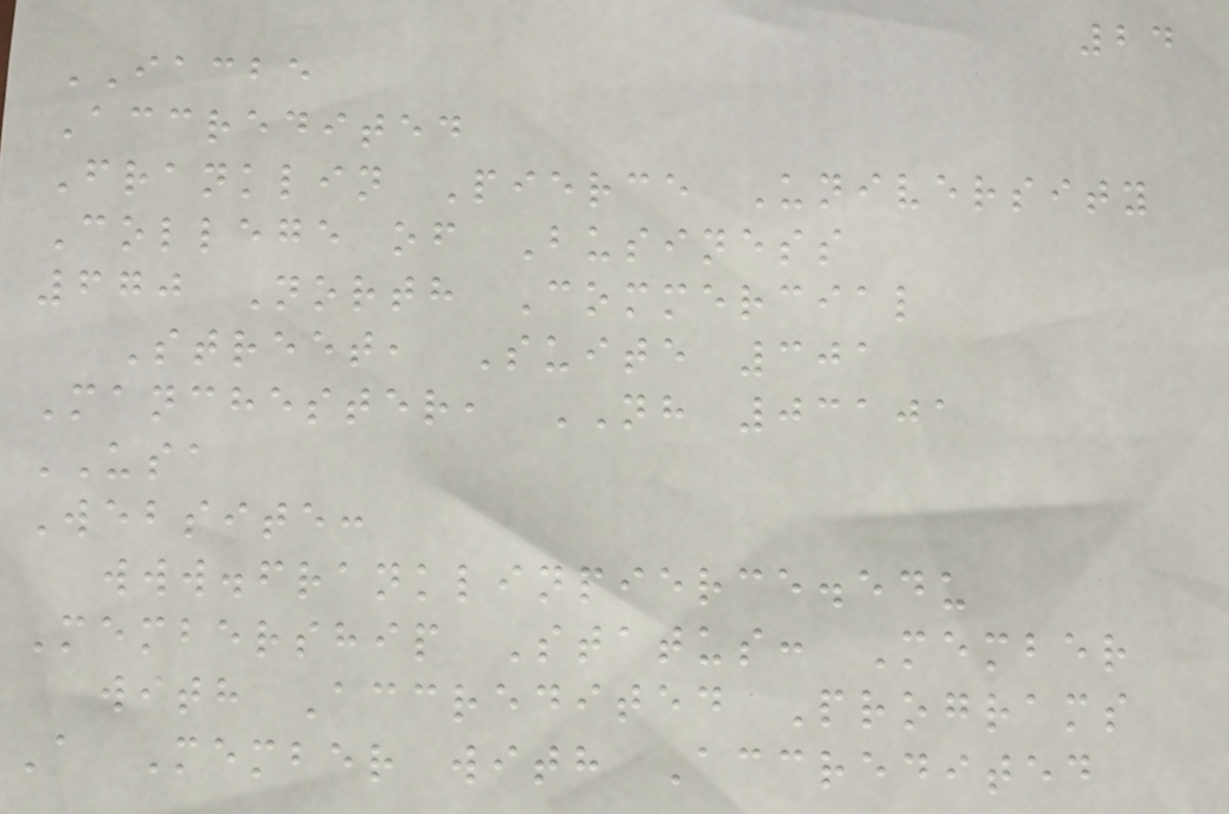24
IACBE
Accredited
Franklin Pierce University
College of Business
670 North Commercial
Street, Suite 301
Manchester, NH 03101
USA
Website:
www.franklinpierce.edu
Membership Status: Member
with Accredited Programs
A Member with Accredited
